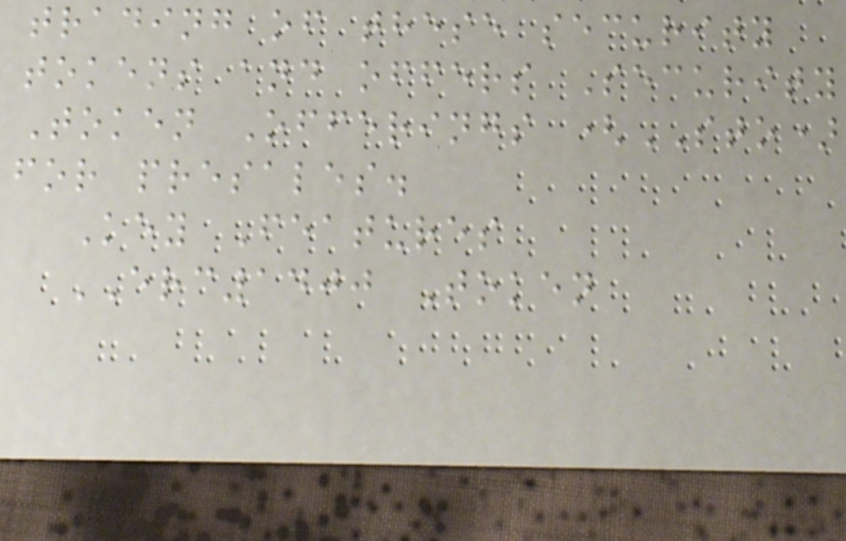trading of these security
tokens and offers Security
Token Offerings (STO)
for presales.
Key Features
ERC1400 Token
